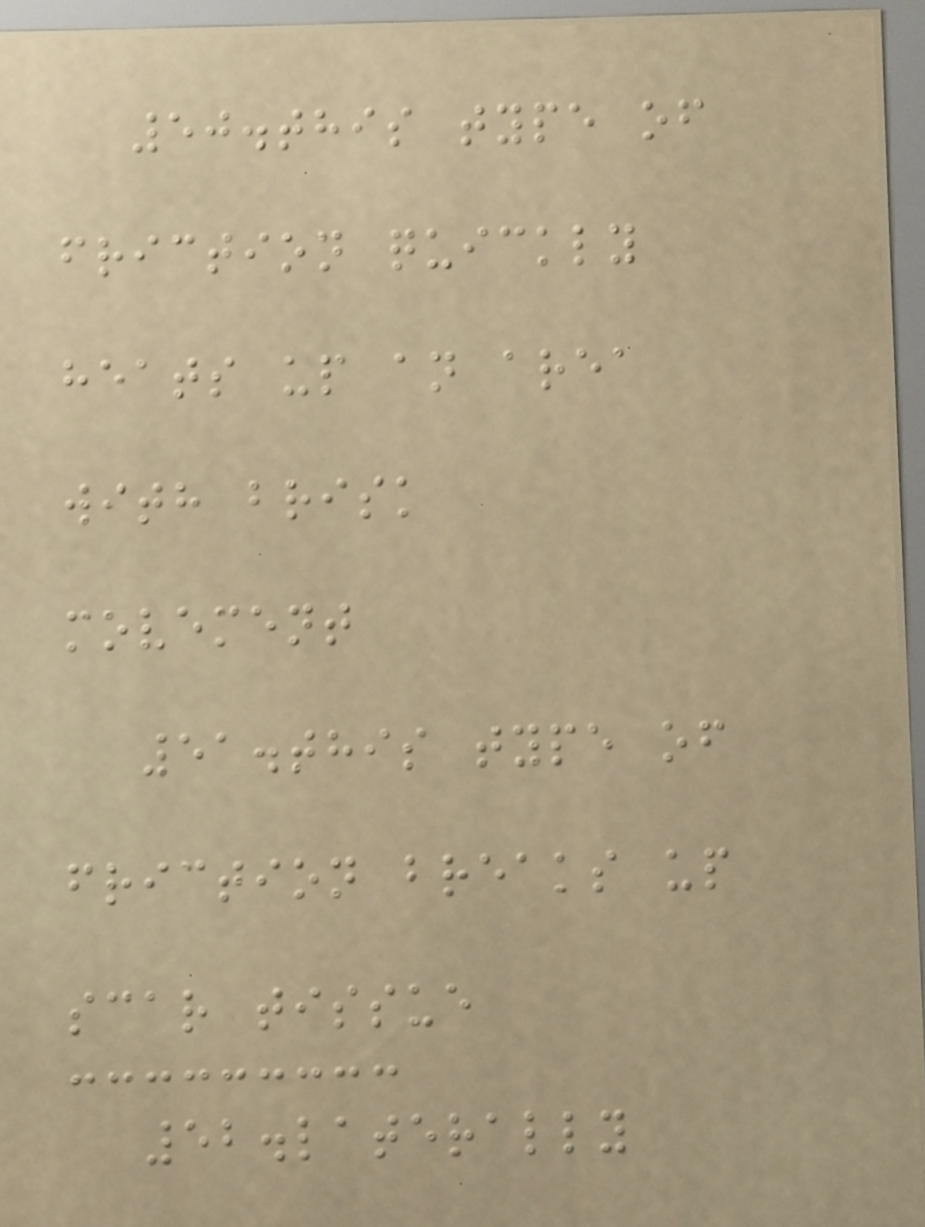50.this type of
friction quickly
heats up an area
with brisk
movement
51.this type of
friction breaks up
scar tissue
52.laterally
